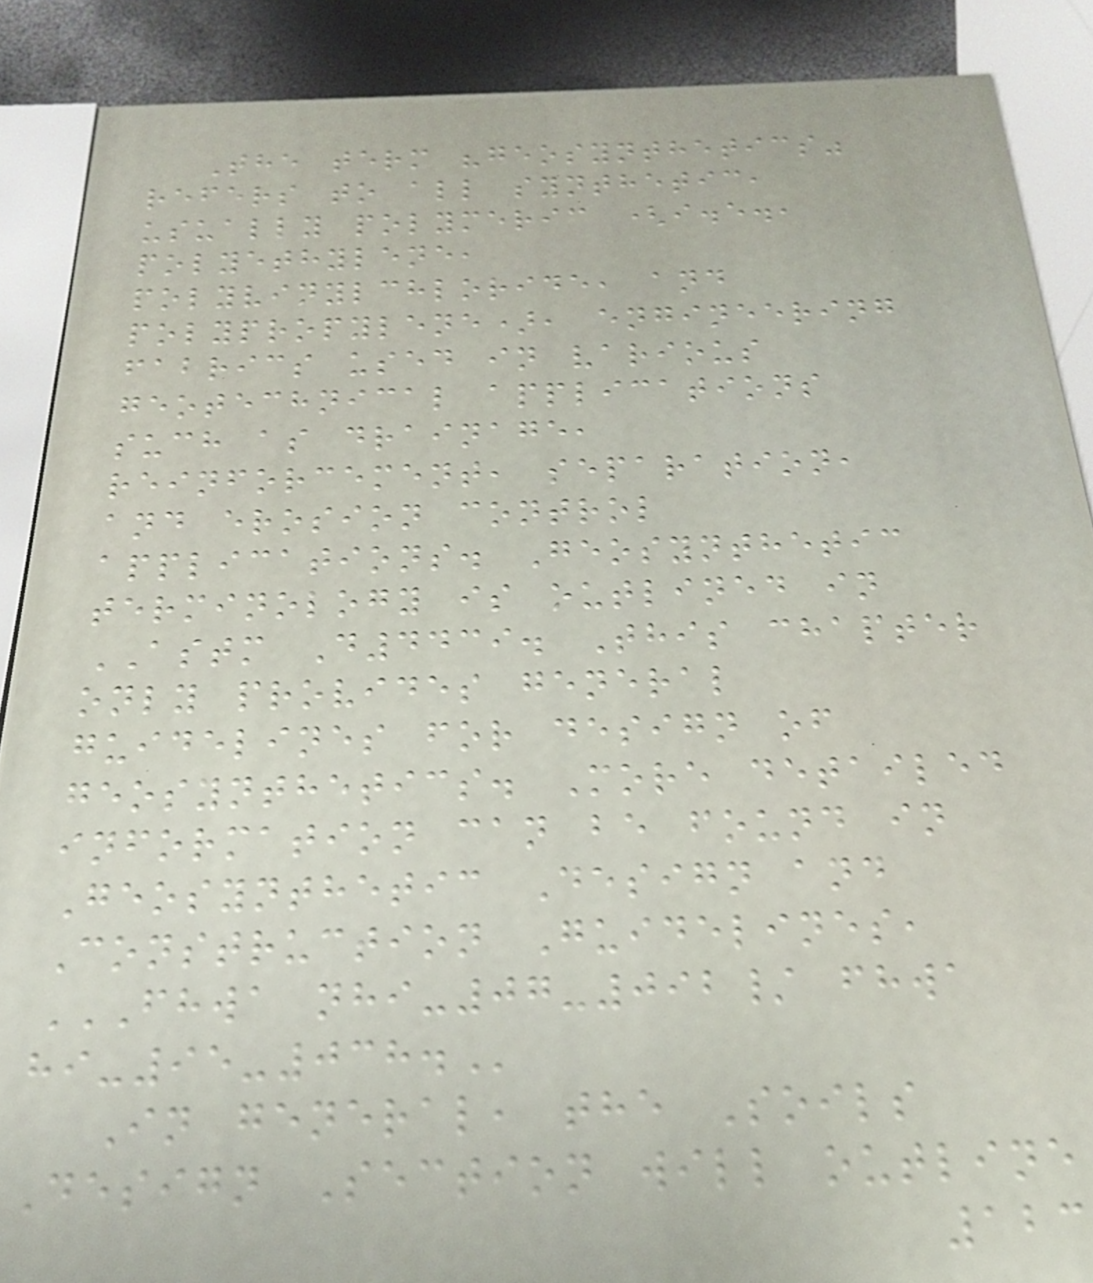The term "geosynthetics"
refers to all synthetic,
usually polymeric (i.e.,
polyethylene,
polyvinylchloride, and
polypropylene), engineering
fabrics used in various
geotechnical applications
such as drainage,
reinforcement, separation,
and erosion control
applications. Geosynthetic
terminology is outlined in
ASTM D4439. This chapter
only provides general
guidelines for design of
geosynthetics. More detailed
information can be found in
Geosynthetic Design and
Construction Guidelines,
FHWA NHI-07-092/ FHWA
HI-95-038.
In general, the Soils
Design Section will outline
123
